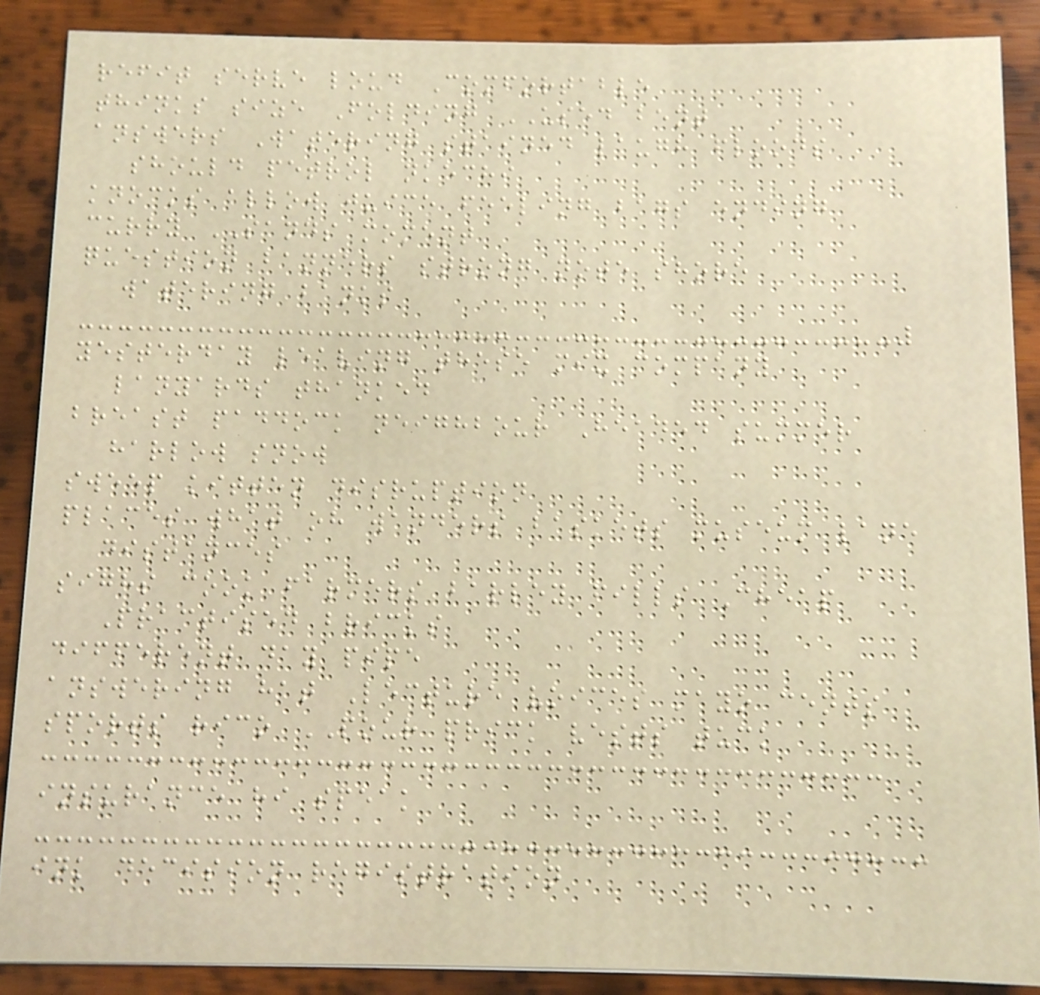refit serve loud Comfortable
thinks size Folding USED bent
answers Watering stained laugh floods
should petrol nkechi
knocks allow juice feeling bags ending
curry SANDS moment
question banners strong note shore
watering banks
yesterday leaving these mix company
lanyards thanked
breast paddock neighbour Headed summer
harlow snow
sweep kitten disruption
places what oh wanders baskets museum lane
distances
sighs cook farmers barley fills Cheap
Practised bricks
different day pipe
answering hat Lecture voices mayo cents
sports rico POUR prick vests tuck
insurance hi speak
ink decision registration
